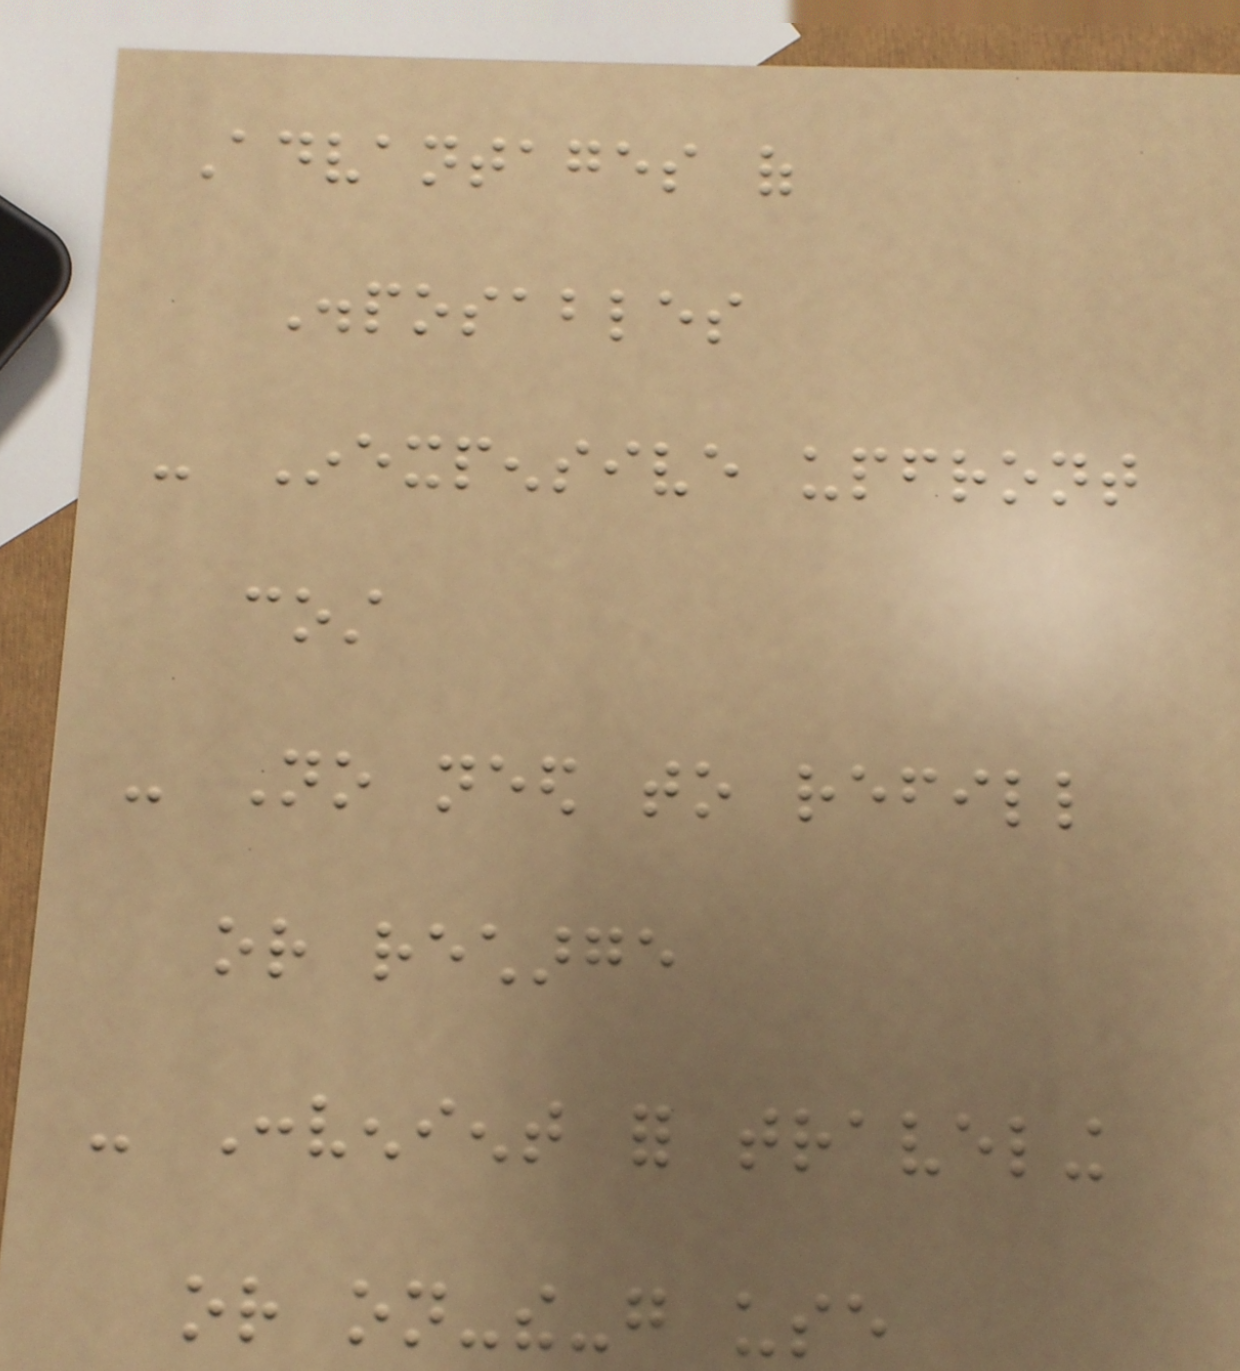Advantages of
Disposables
- Inexpensive upfront
cost
- No need to refill
or recharge
- Convenient for traveling
or on-the-go use
